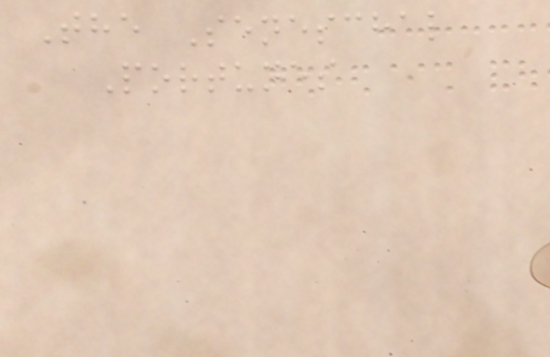The Seneschal
Portunes
